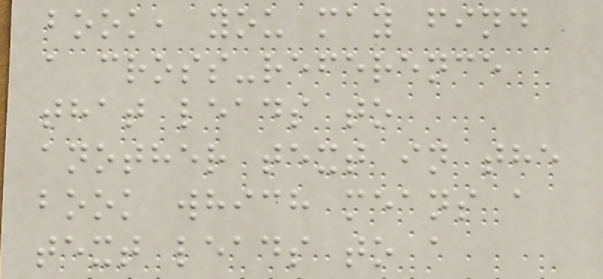book, you may find
a cross-reference
that leads to
another text in the
book which means a
text leads to a
